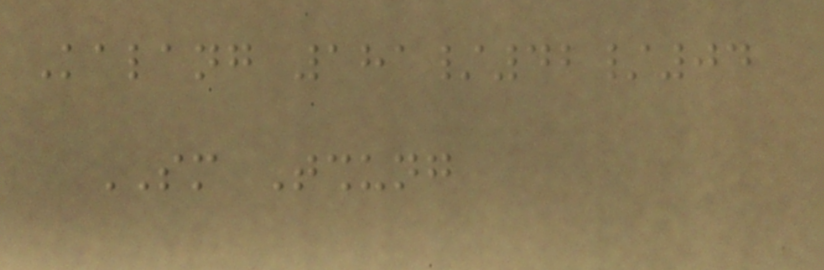Kalang 181/42/04
SM Tshung
